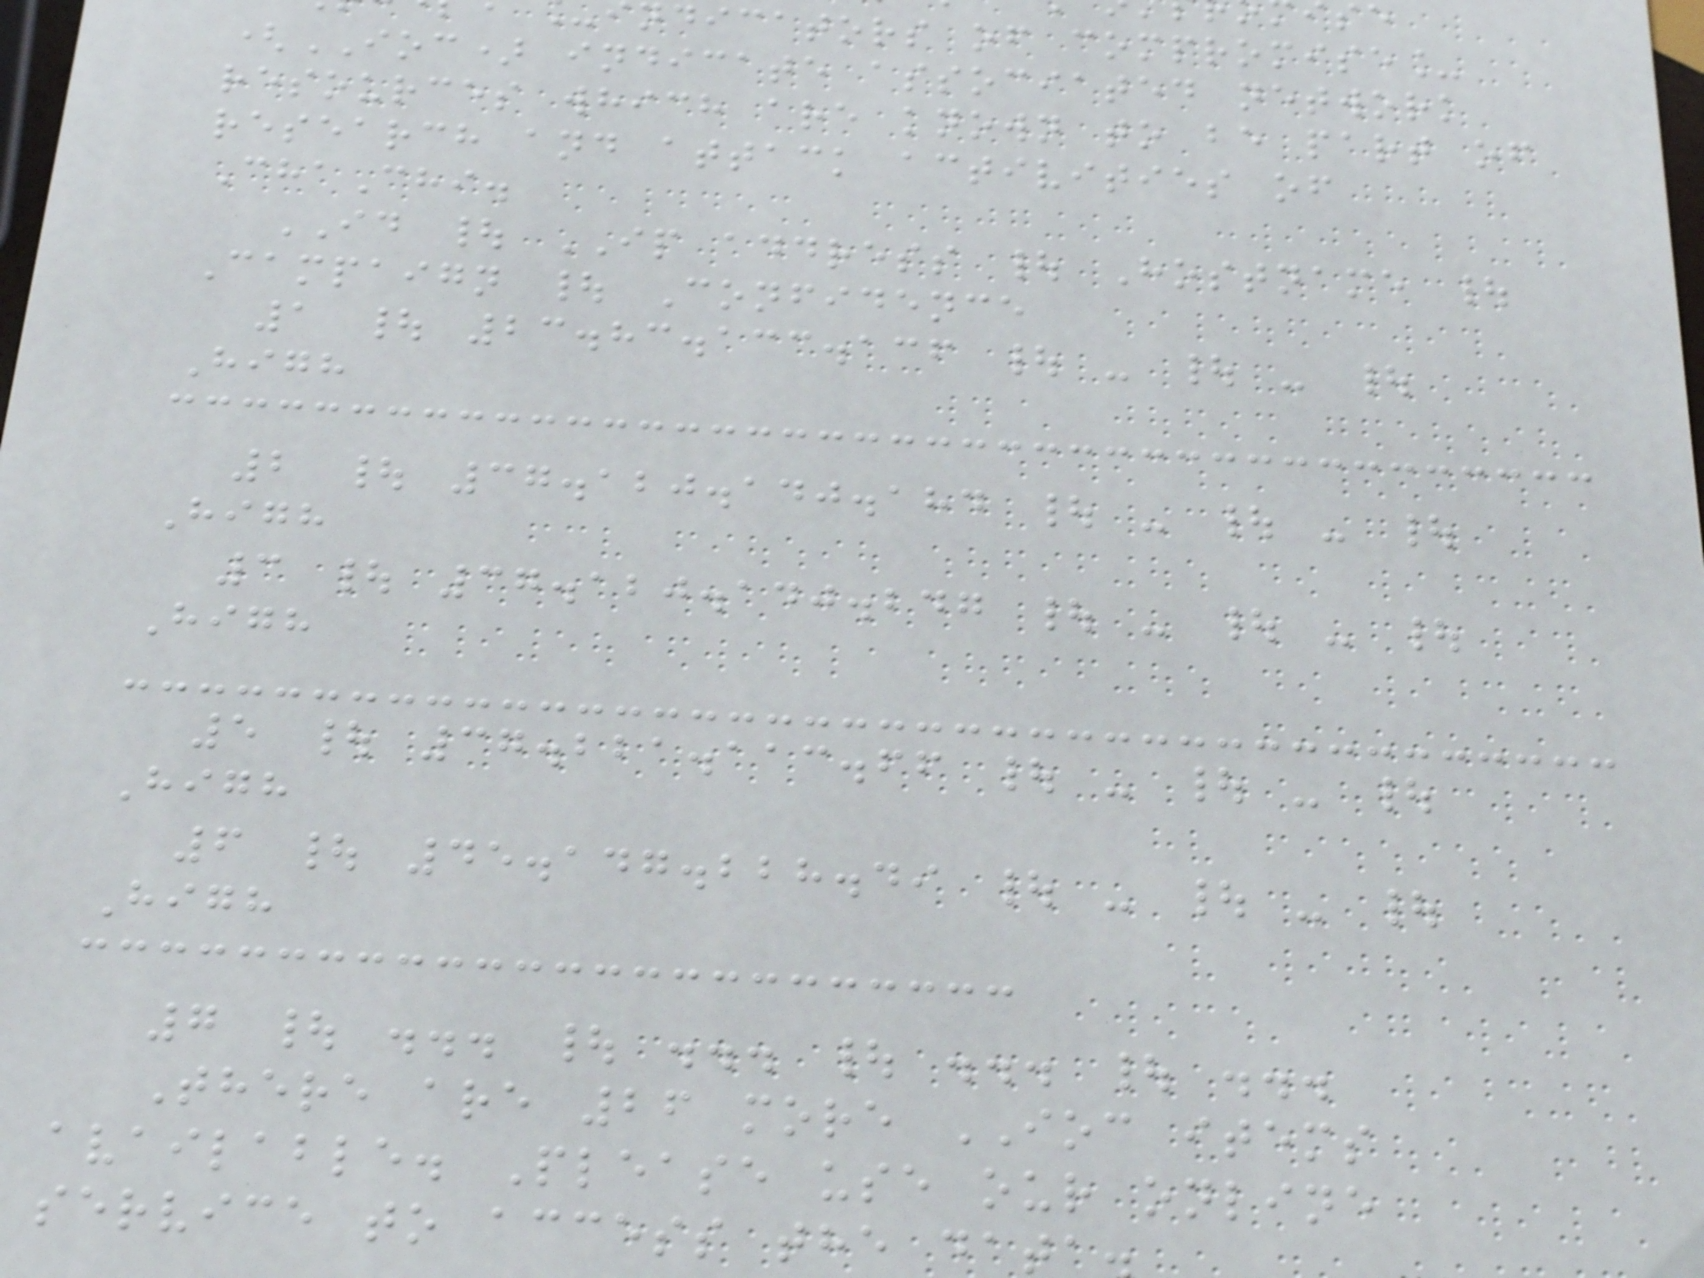ndicators of compromise_
(IOC) indicate associated network
resources which are known to be part of
research and attack activities of
ChaChi.
ID | IP address | Hostname |
Campaign | Confidence
1 | 23.83.133.136 | - | - |
High
2 | 37.120.140.184 | - | - |
High
3 | 37.120.140.247 | - | - |
High
5 | 37.221.113.66 | - | - |
High
6 | 45.147.228.49 | - | - |
High
7 | ... | ... | ... | ...
There are 26 more IOC items
available. Please use our online
service to access the dat
